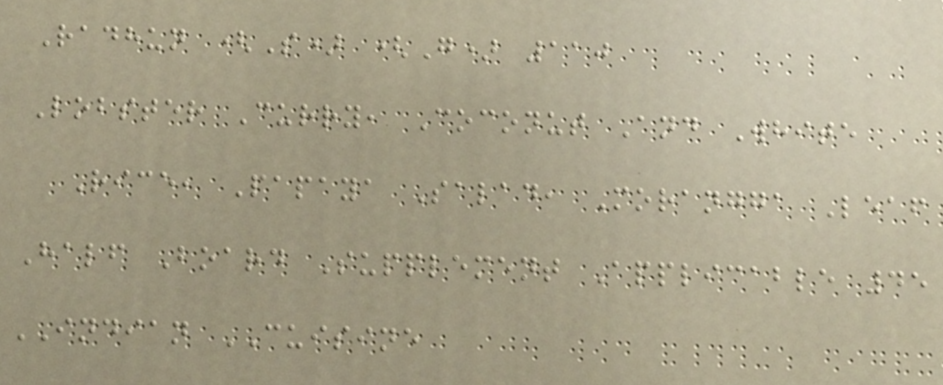Radhun (S) (G) 110
Lobster Curry, Coconut And White
Rice, Papaya Salad, Morangga Leaf
Half Board Supplement Applicable 45
INDIAN CUISINE
